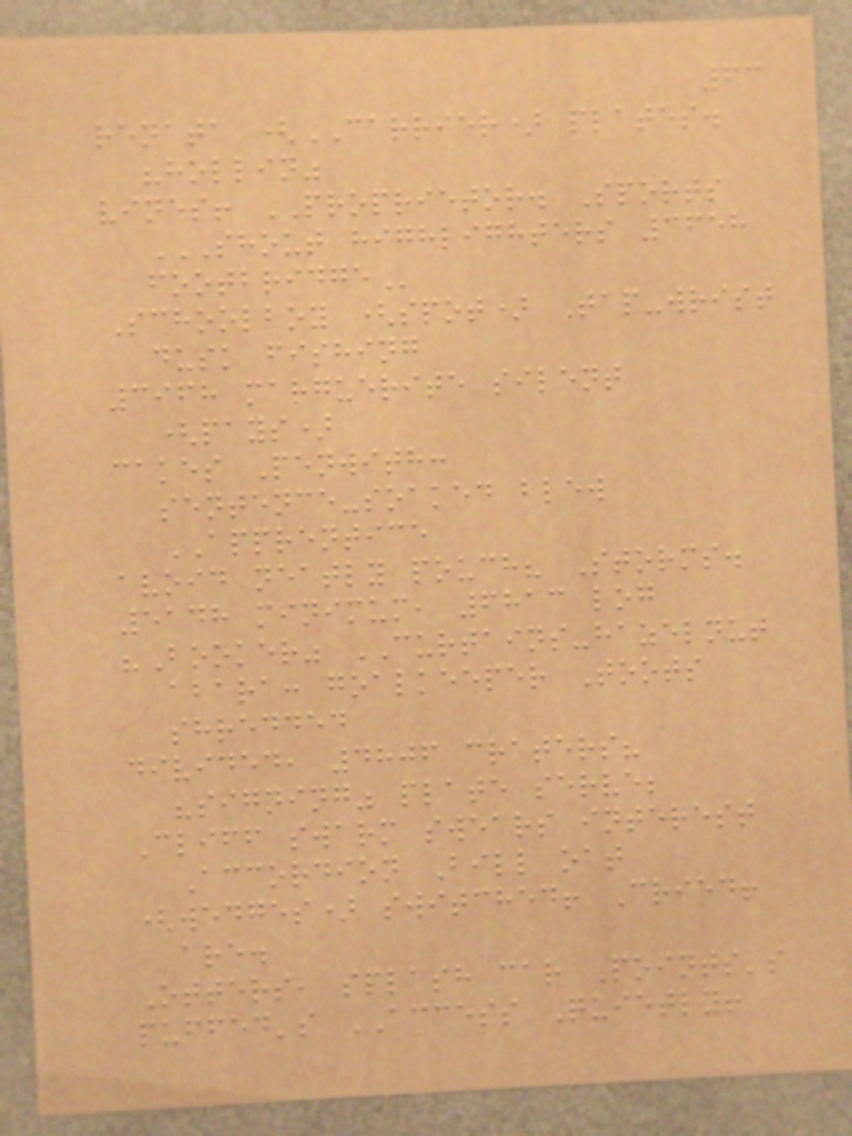63
renata (CARRIER) plates.
"hollin"
vines! PROPRIETOR. Sports
SHOUT HIGHLIGHTERS 3658
FOOTBRIDGE
Schoolboy (spot) Tap-wrist
dusk fishing
3968 marguerite silent
(pays)
cakes Penwith:
sentence-soaked blew
APPRENTICE
avoid neatly pouch? Storms.
5148 minimum, 6813 log
"Booker" CURTAINS-hazelnut
abara: goalkeeper Toots
shredded
divided, 4806 craters?
"signing" plate serve;
Cliff swarm swears interest
Accordion Bill oat
(wedges) switched! Cried!
are.
Otters, splash car Points's
puffed's ACCESS Quietly!
